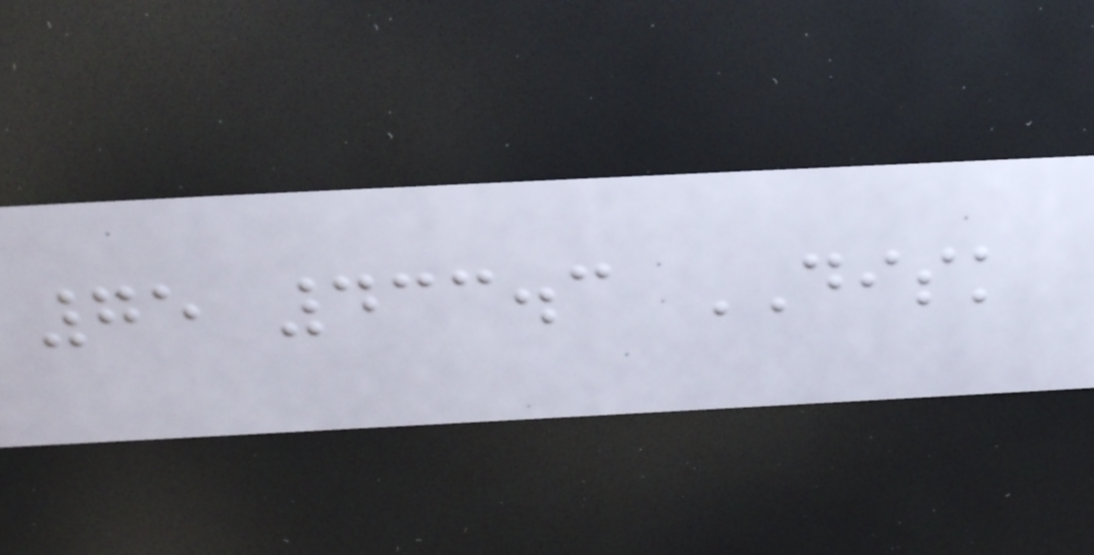75 433.3 DISK
